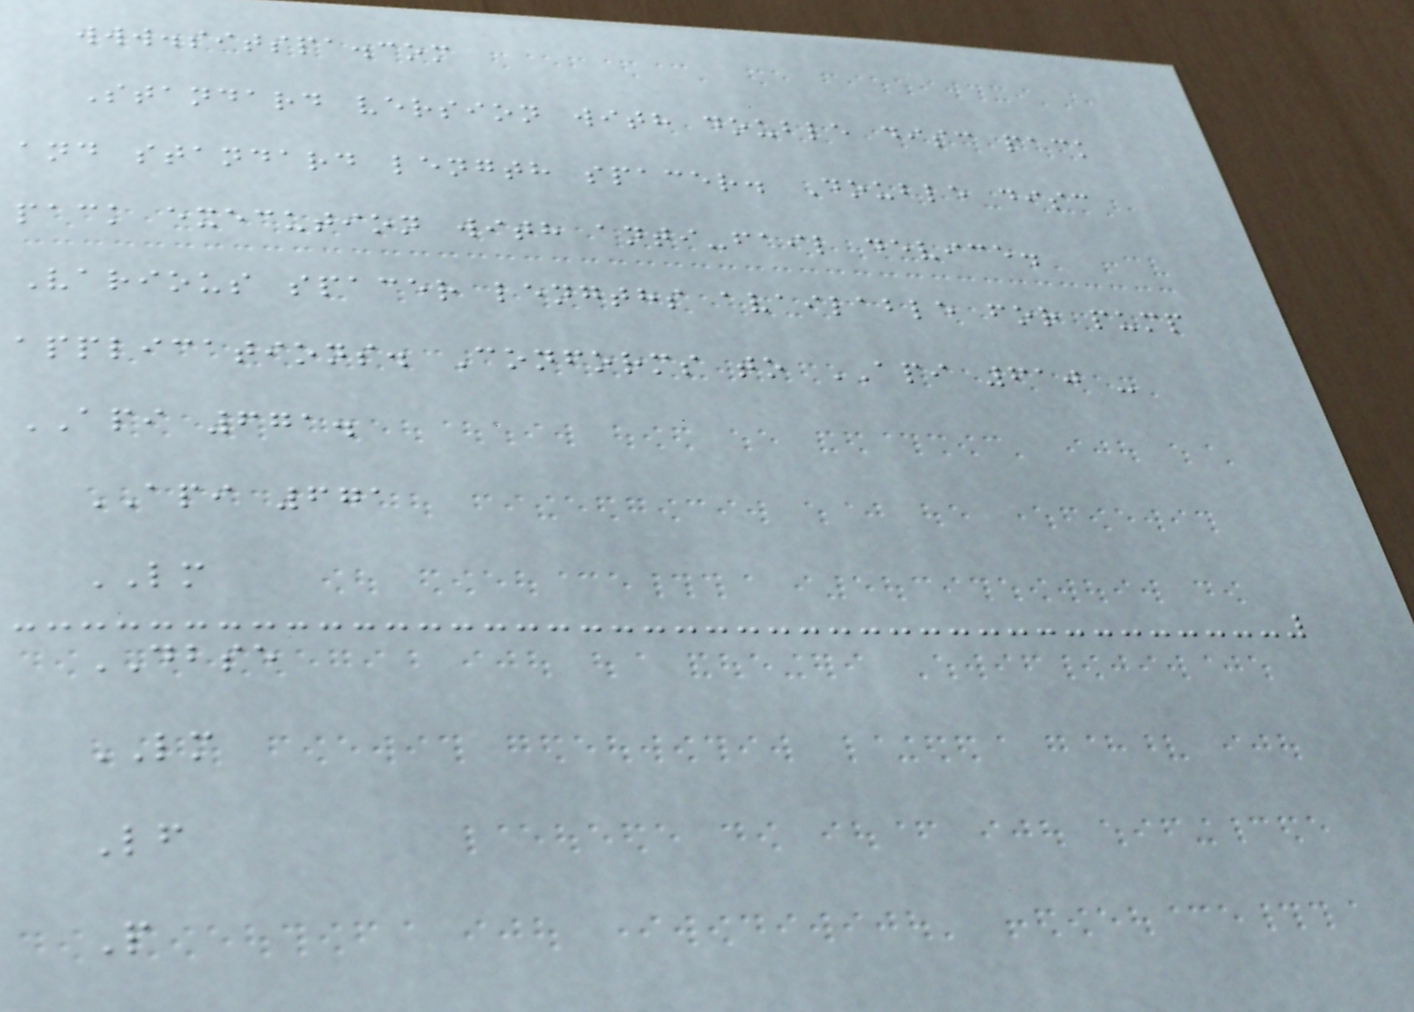www.sitspa.com
Standard version with double disc pack
and standard length spacer. Double disc
pack execution with anti-fail device.
Various spacer lengths available for pump
applications. Conforms to API 610 -
API 671.
API 671
LM
DBSE
LM
Lf
P
